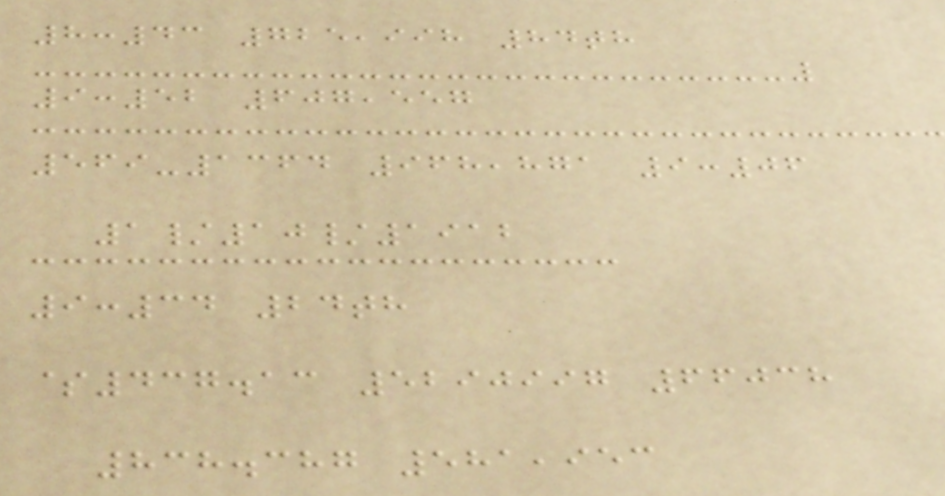8:43 725,998 84th
9:52 607,557
569-1364 968,871 9:06
1/10/1912
9:34 24th
$437.13 5290997 66038
838.387 581,953
